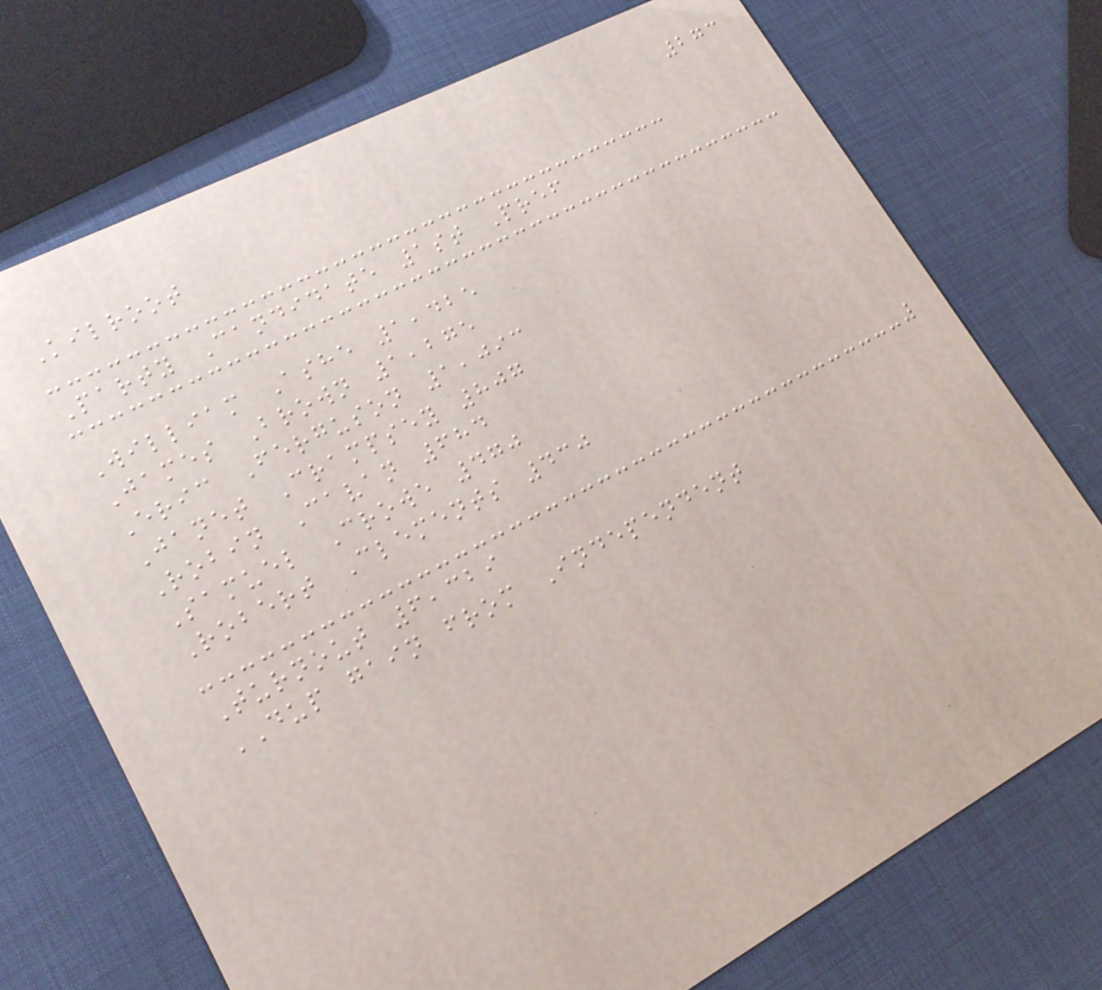273
Kilroot
Party Candidate 1st Pref
William Ashe 1,425
James Brown 1,275
Eric Ferguson 1,093
Janet Crampsey 807
Robin Cavan 684
Samuel Crowe 470
Robert Clements 430
Turnout 6,329
DUP gain from Independent
